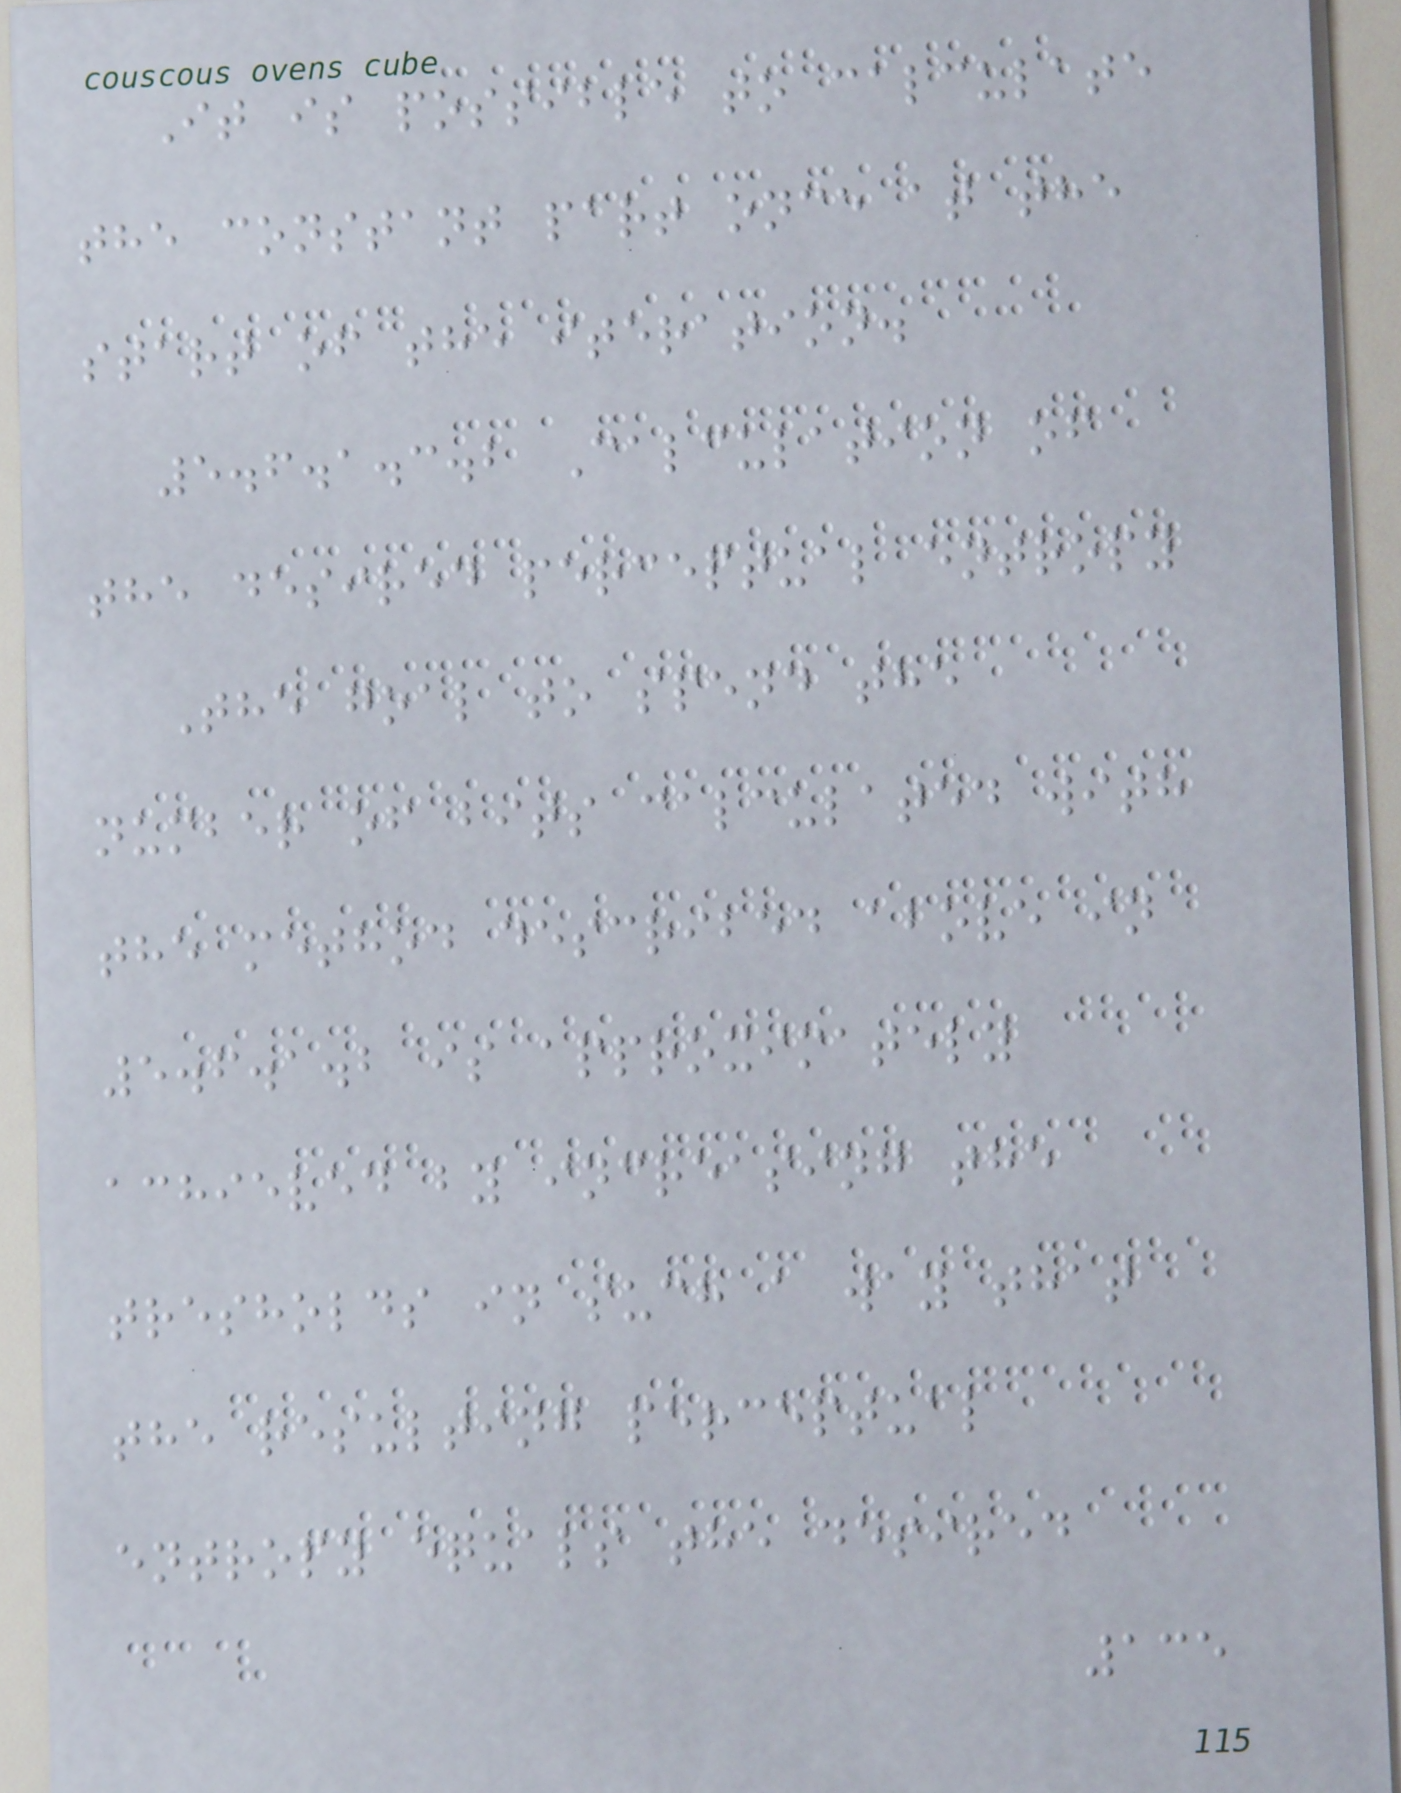It is possible to calculate
the constant part once at the
start of the iteration.
5.6.1.3.2 Calculation of
the desired perceptual entropy
The goal to spend the
number of bits calculated with
the method described above in
5.6.1.2 is approximately
achieved by increasing the
tresholds in such a way that
the resulting perceptual
entropy equals the desired
135
